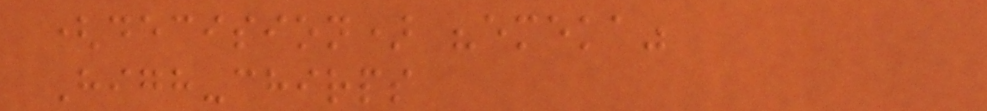(decision) "emeka"
High-chirps
